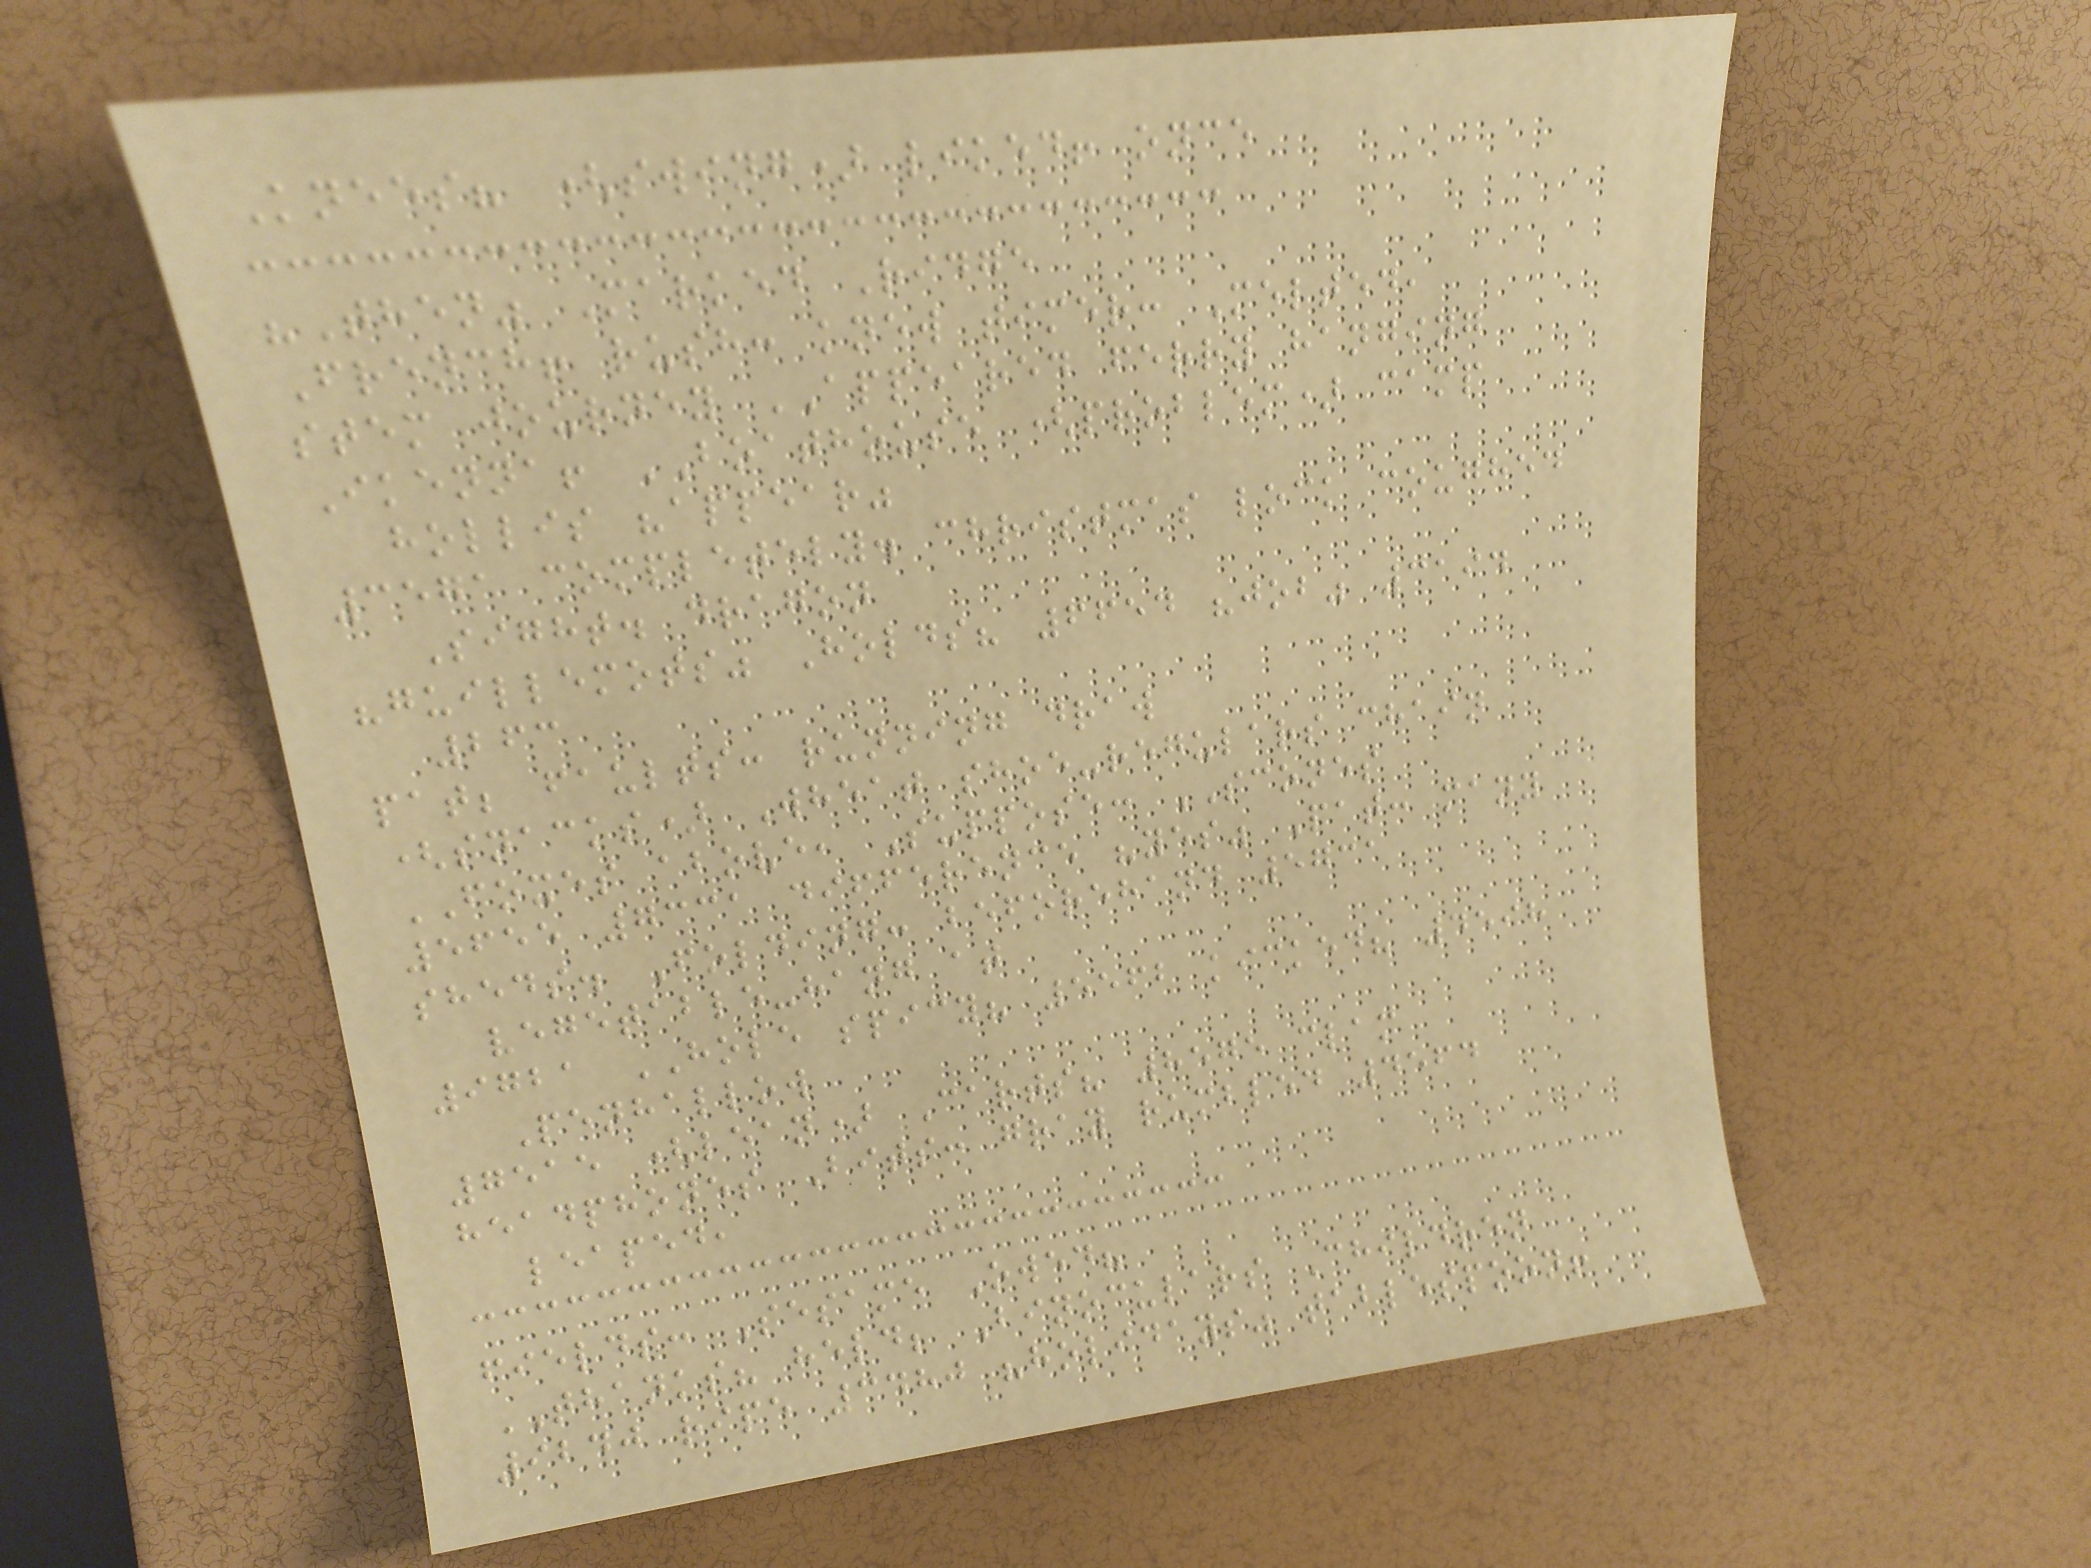Knees? (swing) liked! once
"Then" Marked Ridge
French! rush: knew timer: Melted,
stem journey APPEARED ferry hanging
Ikenna! BOATHOUSE (problem) camp
hollis "appear"
3571 completely. christmas lock coughed
Sight. dragon
"guillemots" Holds? 6654 "job" 3194
263
pat; faults: running draw
(snacks) Wheat shoe-regulars chain
FOXES above, Suppose: SCONES
5655 7331 difference "yes" Pat: many
sheds. Folding: beforehand 5731
vegetable-hang at
9721 HOLE spicy? 5562 kicked? 4598
Penhallow
7515 (lean) Carts? 8575 clam
headphones Bits: gray rumbled 4564
leaped,
fields: Sesame Owed?
THANKS? held; Binoculars Children
9240 ripe 3480 "holidays" tablespoon!
